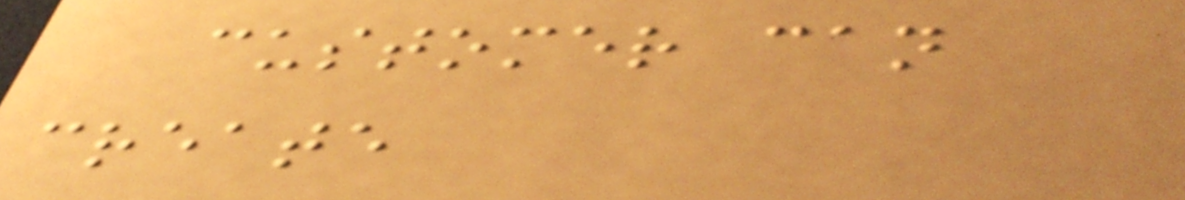customer can
create
